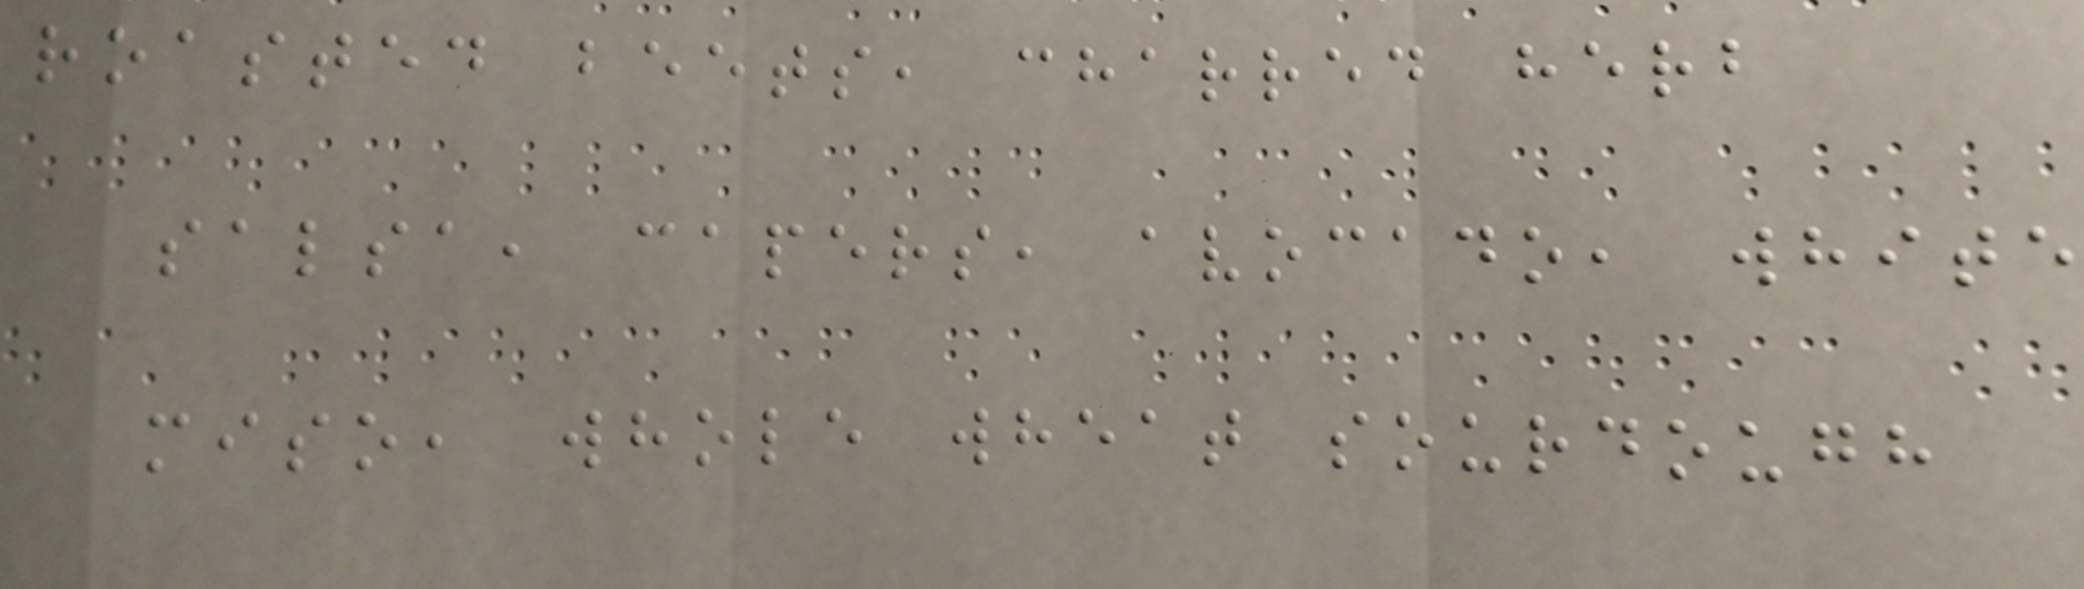roasted beets, charred herb
salsa, capers, avocado, white
miso, whole wheat sourdough
